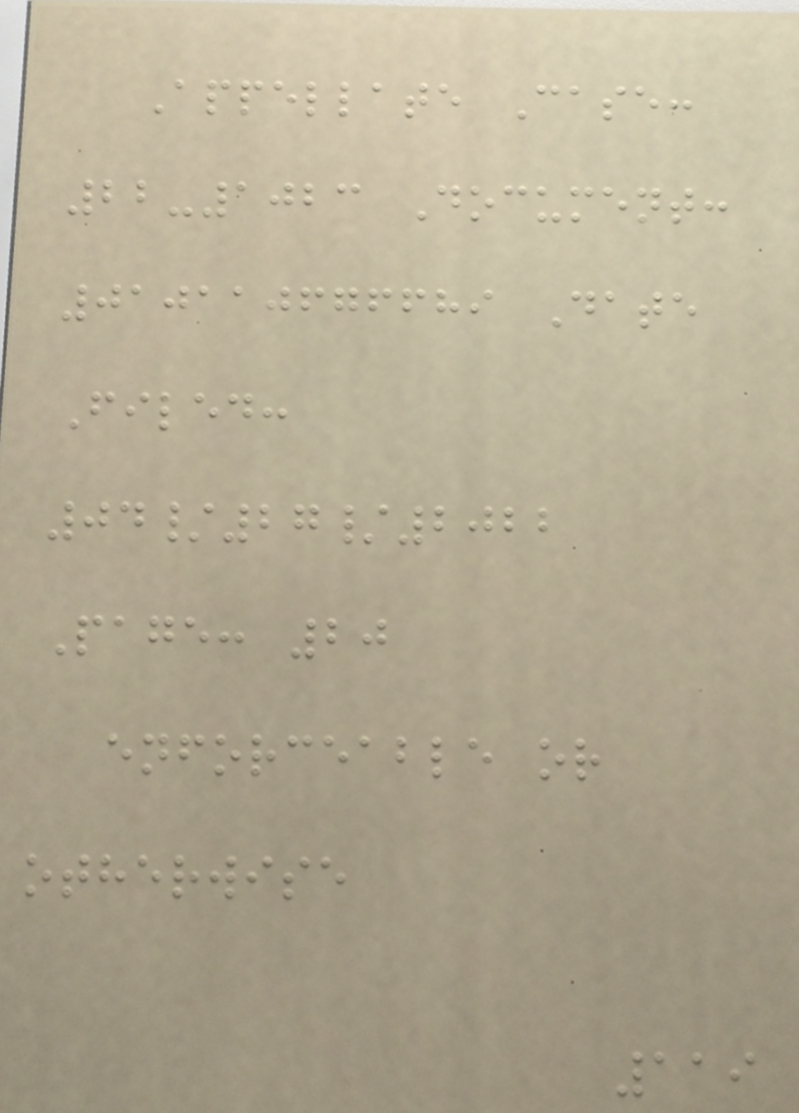Appellate Case:
22-1023 Document:
010110676689 Date
Filed:
04/27/2022
Page: 20
enforceable or
otherwise
119
